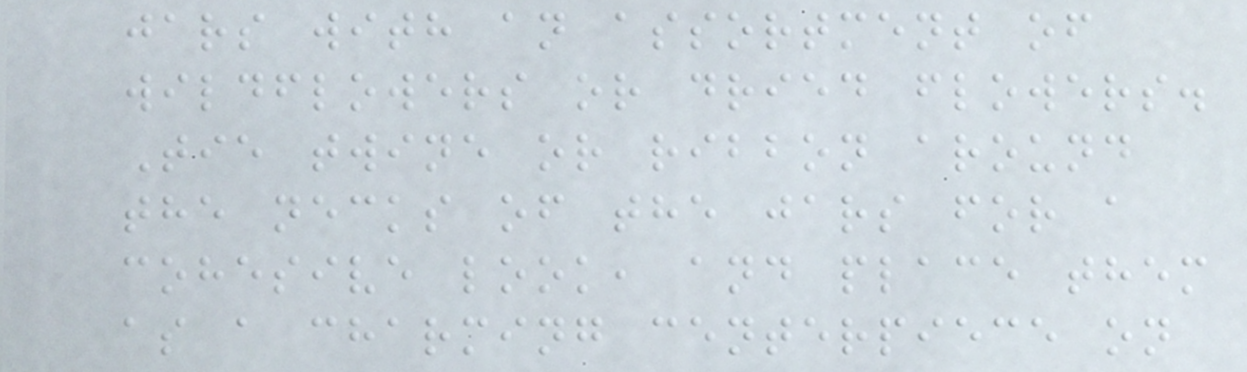jars with an assortment of
wildflowers or dried flowers.
Tie twine or ribbon around
the necks of the jars for a
cohesive look, and place them
as a charming centerpiece on
